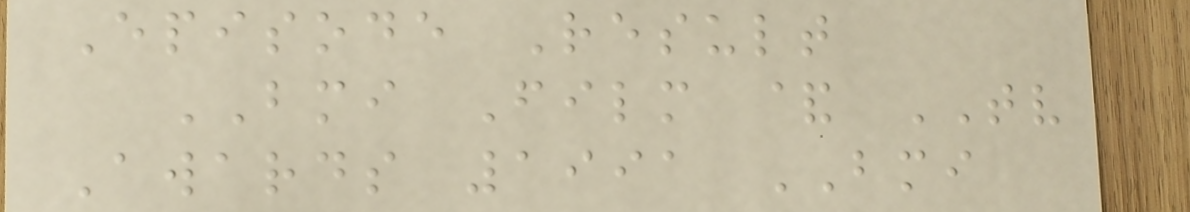Episode Result
BMI Film & TV
Awards 1991 BMI
